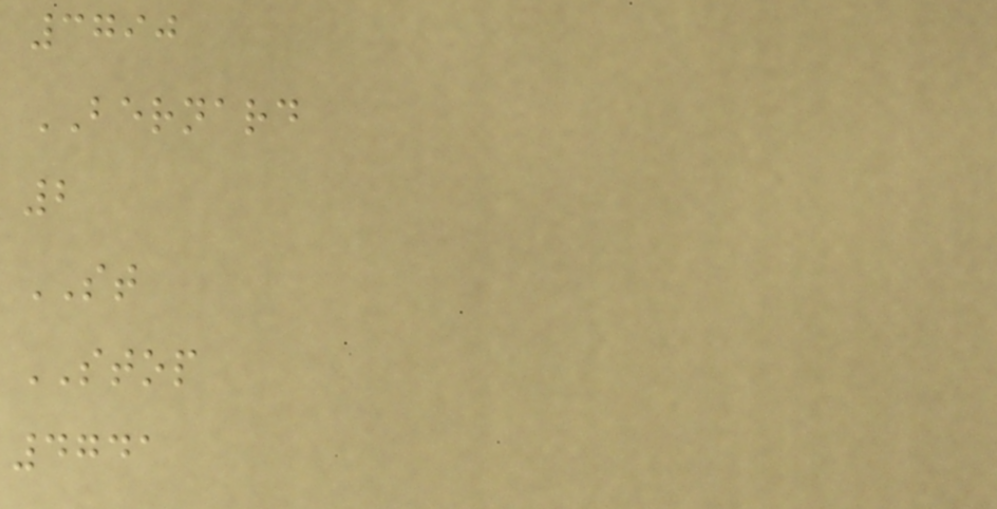3790
BERNARD
2
ST
STOP
4741
